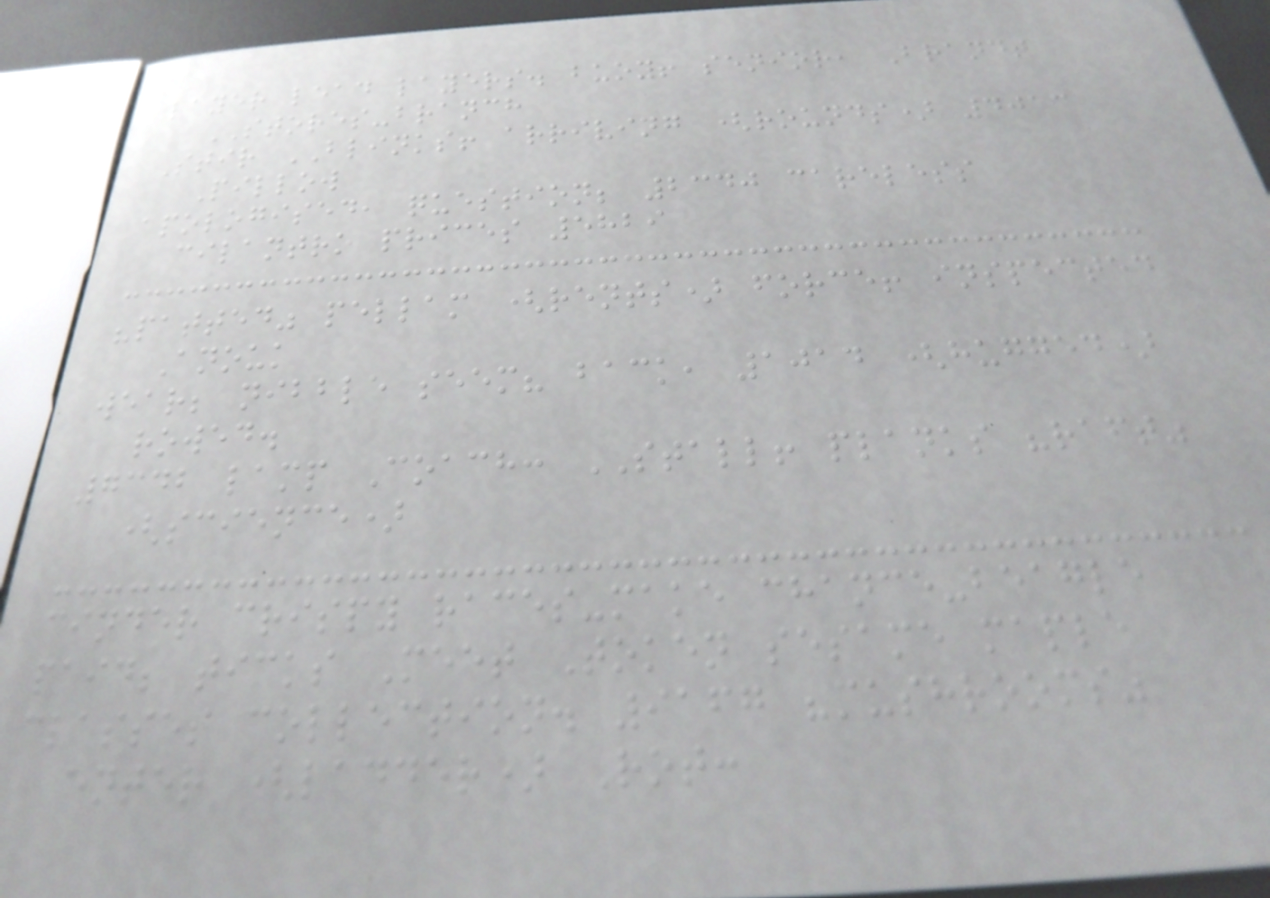layer lead layers. buoy! senior, Brandt
STORES-branch
Stir BLINKS! arriving (rounds) 4013
Pillow
apologised, question; 2340 careless
cilantro prices 5829
"patted" pellam (rents) force! inspected
Anouk
wear; nibble seem? back, 1014 (hugged)
rowed.
7342 lamp Coach: STALL! planks "raft"
(science)
cinder crispy races-make chance-beagle
paid; ticks Meet Token sesame maple
classes collection. 9167 "mushrooms"
enter (ladder) Rot:
